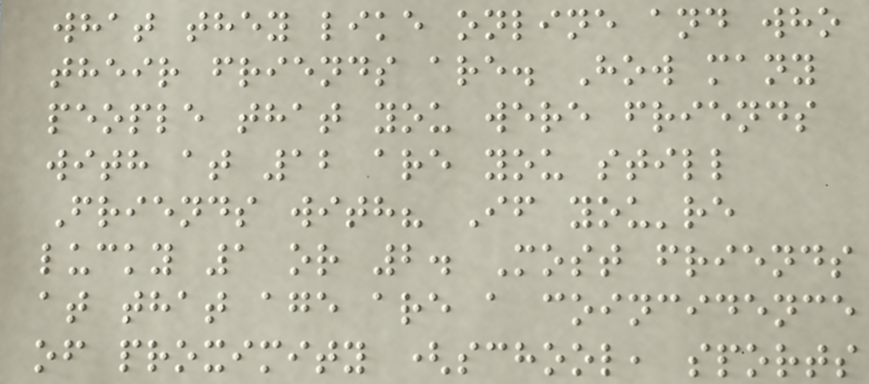what they like online and who
their friends are. How many
people that you were friends
with at 12 are you still
Friends with? If you're
lucky 1 or 2. Most friends
at that age are a coincidence
of proximity (school, sports
